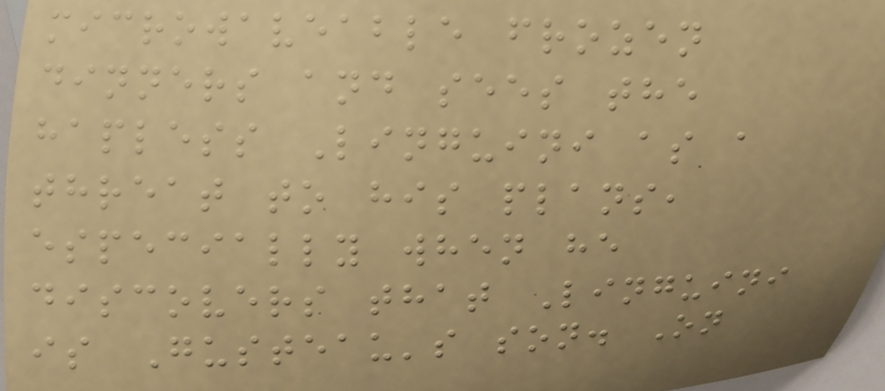microwaveable frozen
dinners and sees the
hapless Linguini as a
threat to his plans,
especially when he
discovers that Linguini
is Gusteau's son. On
